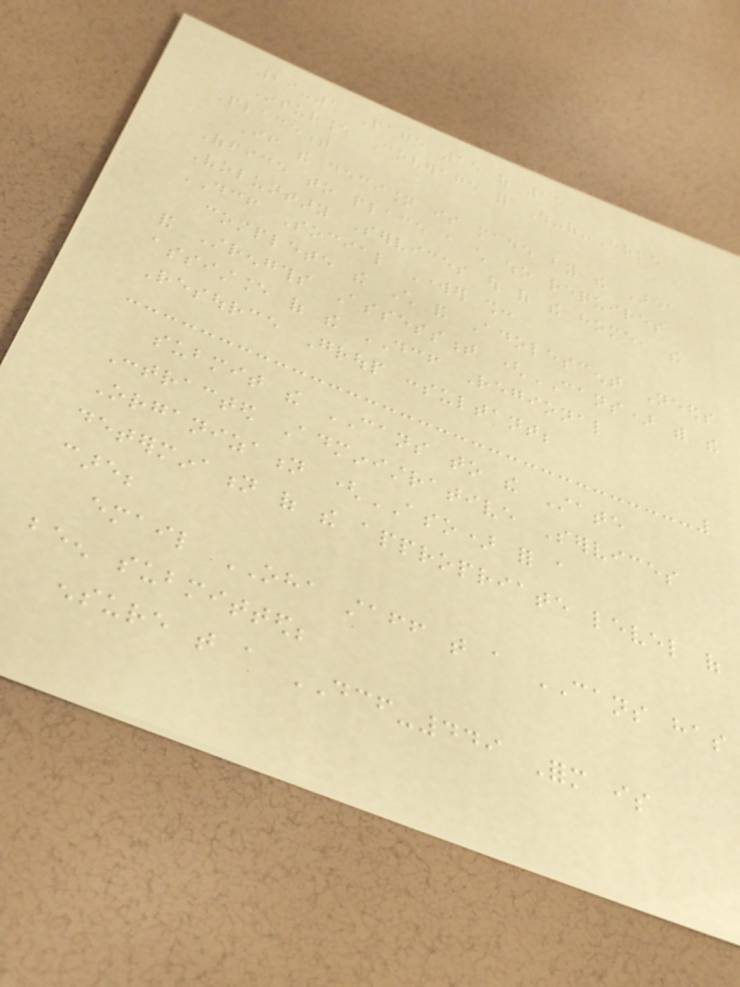29-1 Page 15 of 15
Insurance Coverage for Out-of-Home
Placement
If the decision is made by the Area
Office to place a child who requires
Voluntary Services out of the home, the
DCF Social Worker shall:
complete the Child and Adolescent Needs
and Strengths Assessment (CANS) with the
assistance of the DCF Regional
Resource Group consultant;
submit the CANS to the State
Contracted Administrative Services
Organization (ASO) for a
determination of the appropriate level of
care;
email OHA staff that a CANS has
been submitted;
ensure that a DCF-449 Form is
